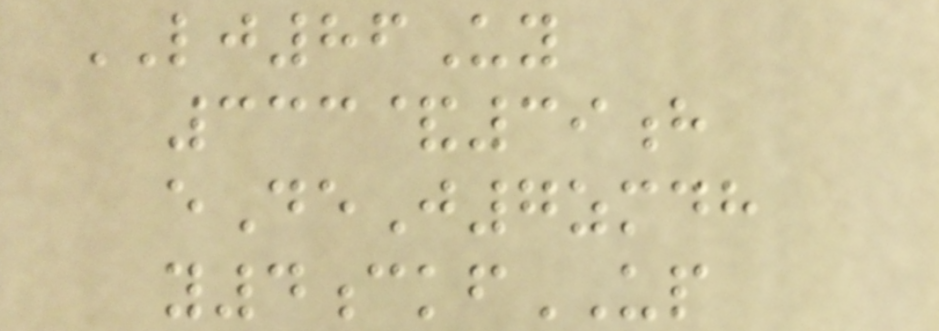LJ86Uy
333&39h
eDeJ7zmdh
y4ckfUP
